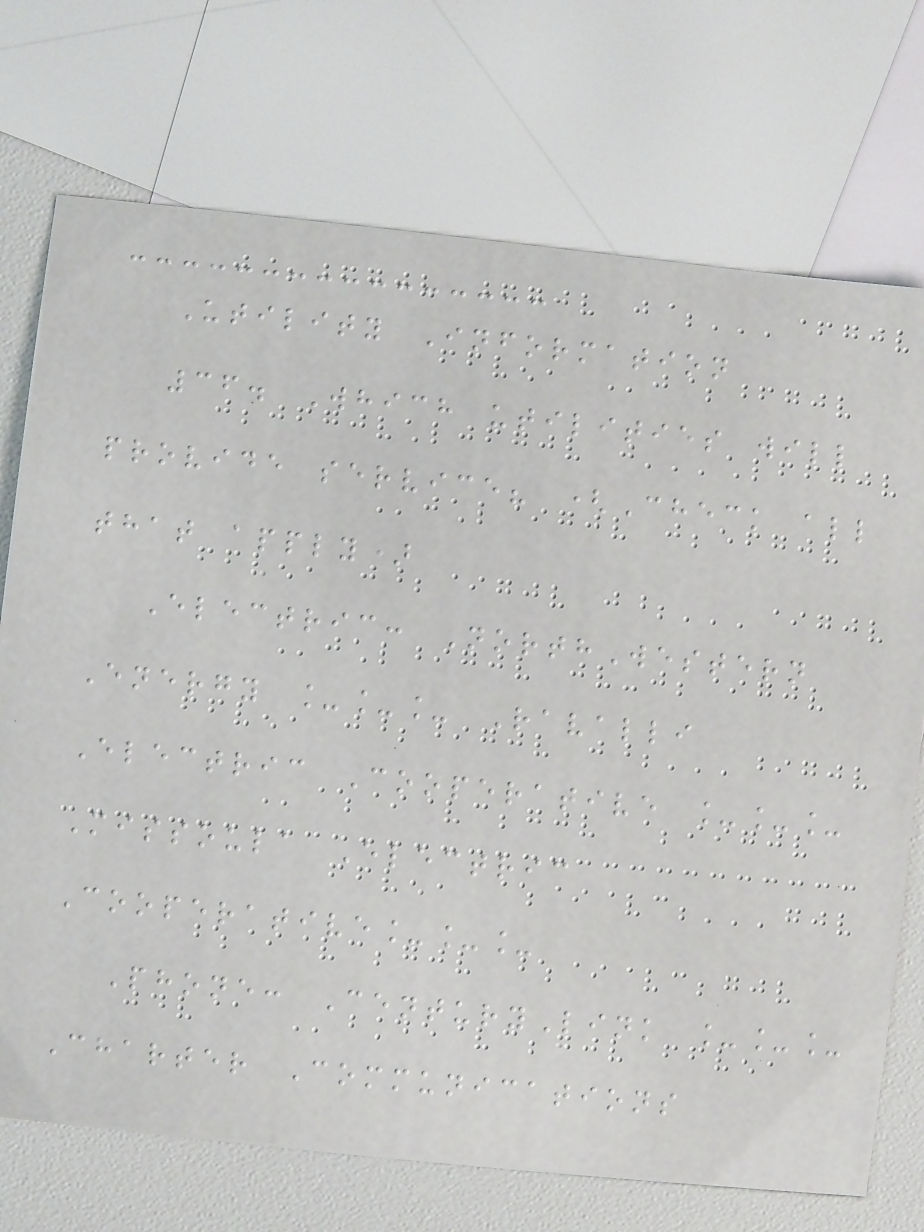Utility Information
36. Which utilities will
provide service? (Check all
that apply)
Electric: NorthWestern
Energy ___ Ravalli
Electric Cooperative ___
Missoula Electric
Cooperative___
Phone: CenturyLink ___
Charter Communications
